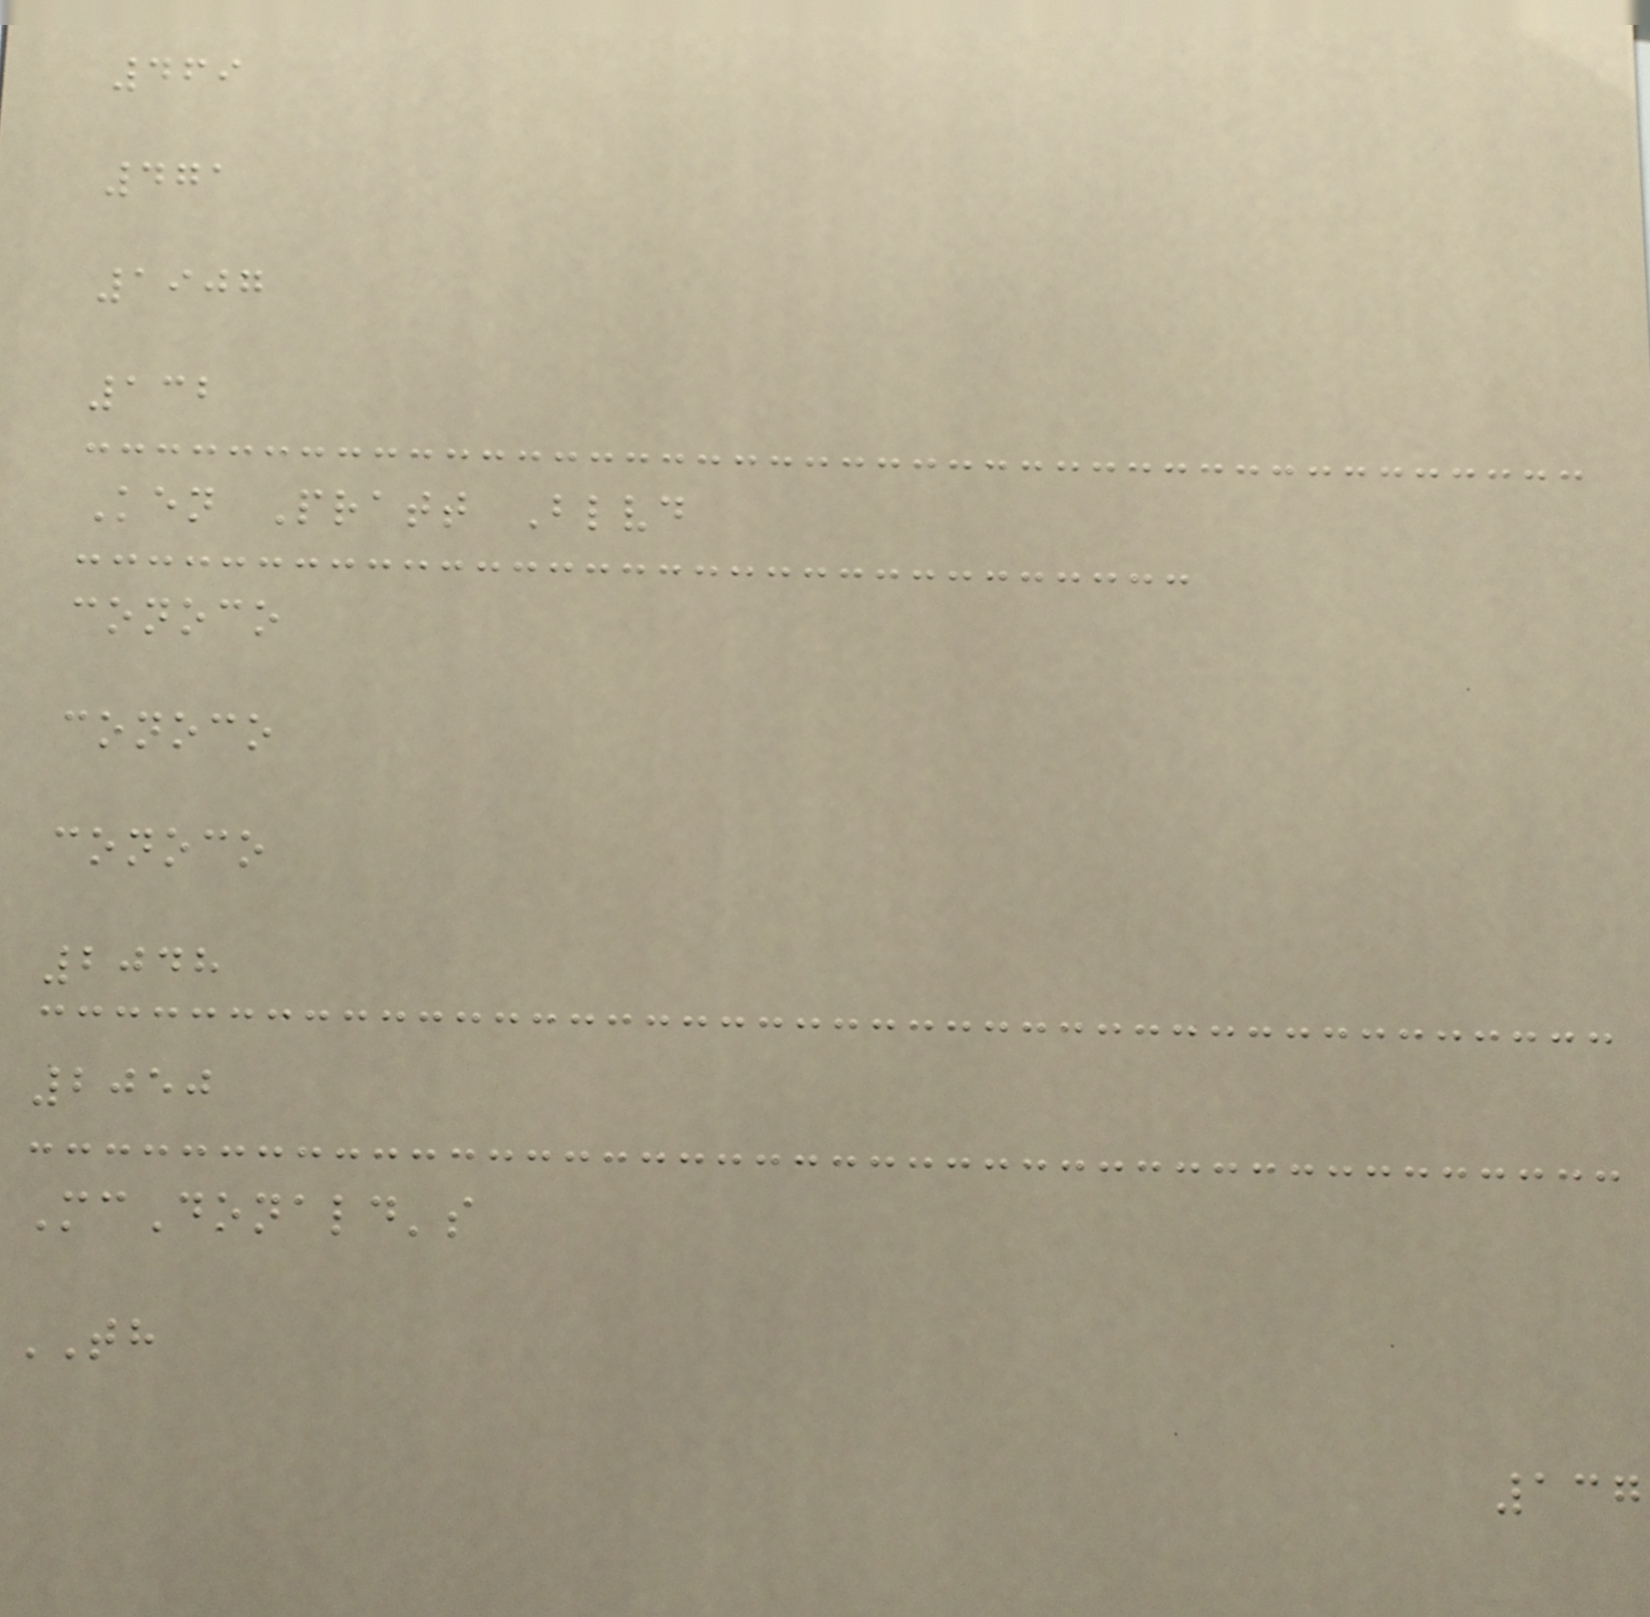469
471
1907
132
Ken Pratt Blvd
conoco
conoco
conoco
2048
2050
McDonald's
TH
137
